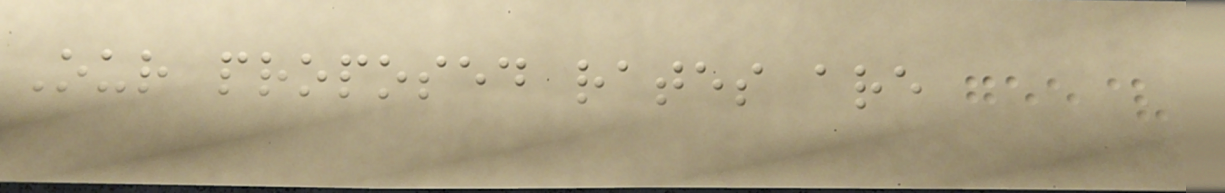Our proposed rates are
